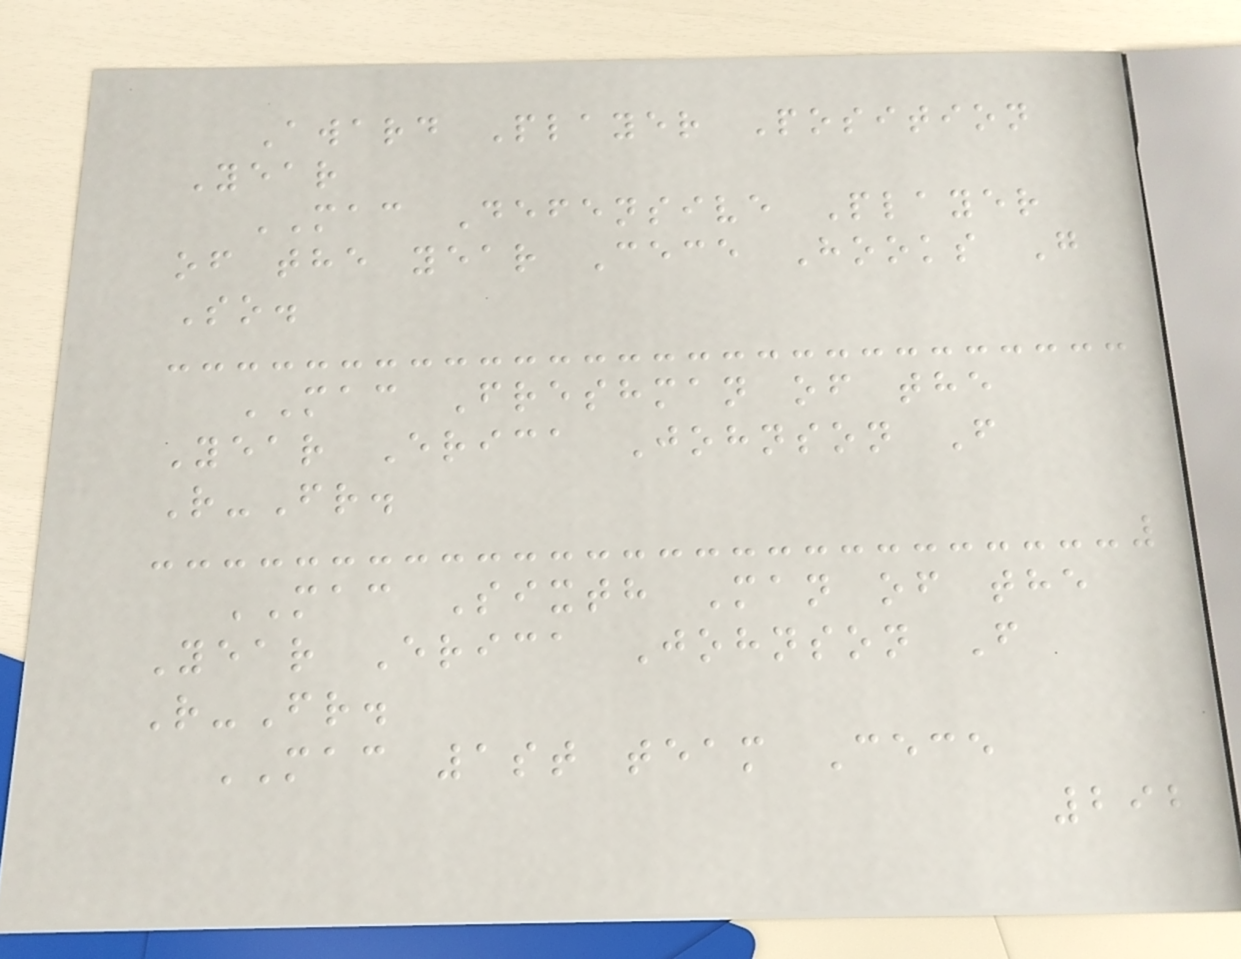Award Player Position
Year
MAC Defensive Player
of the year Cece Hooks G
So.
MAC Freshman of the
Year Erica Johnson F
R-Fr.
MAC Sixth Man of the
Year Erica Johnson F
R-Fr.
MAC 1st team Cece
292
